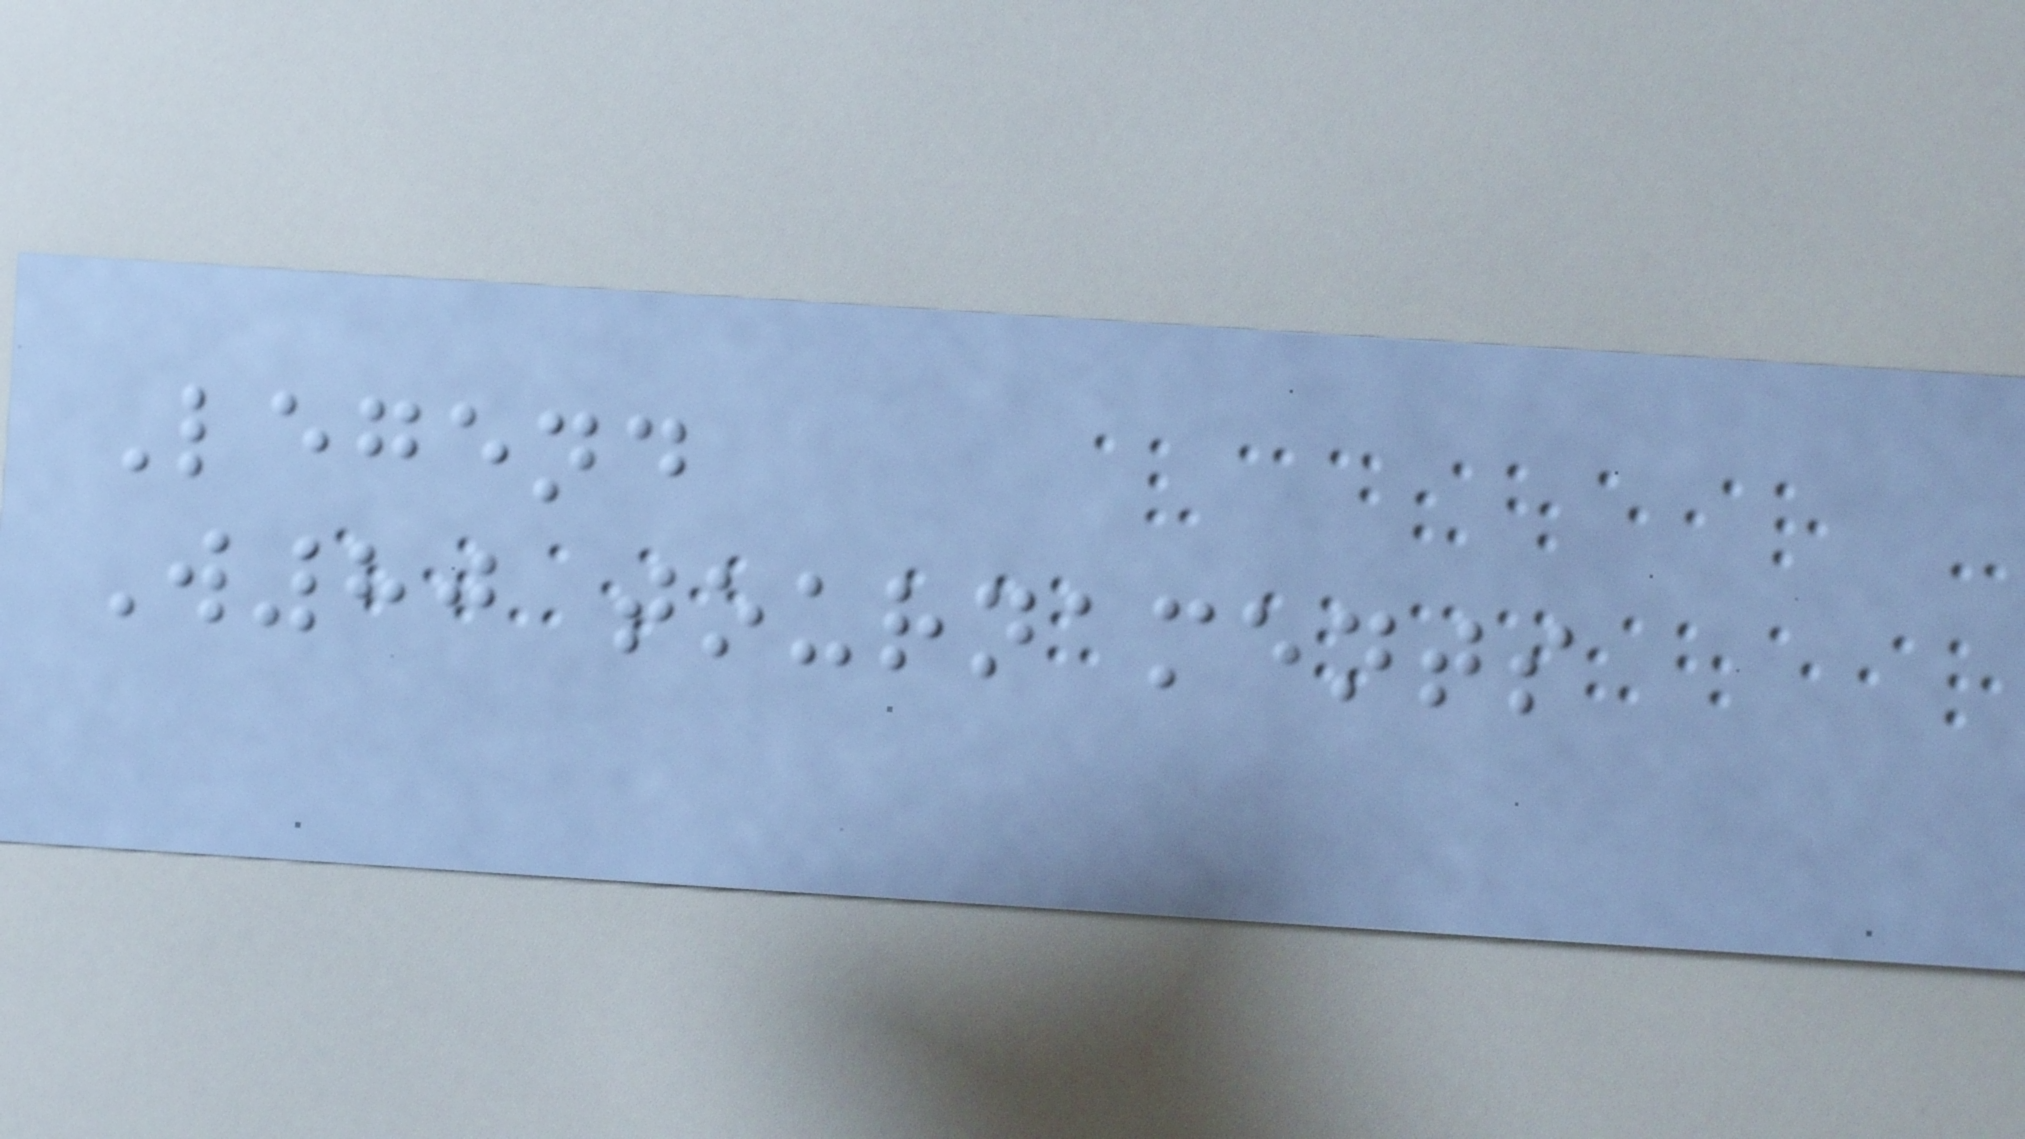Legend
W80 tournaments
